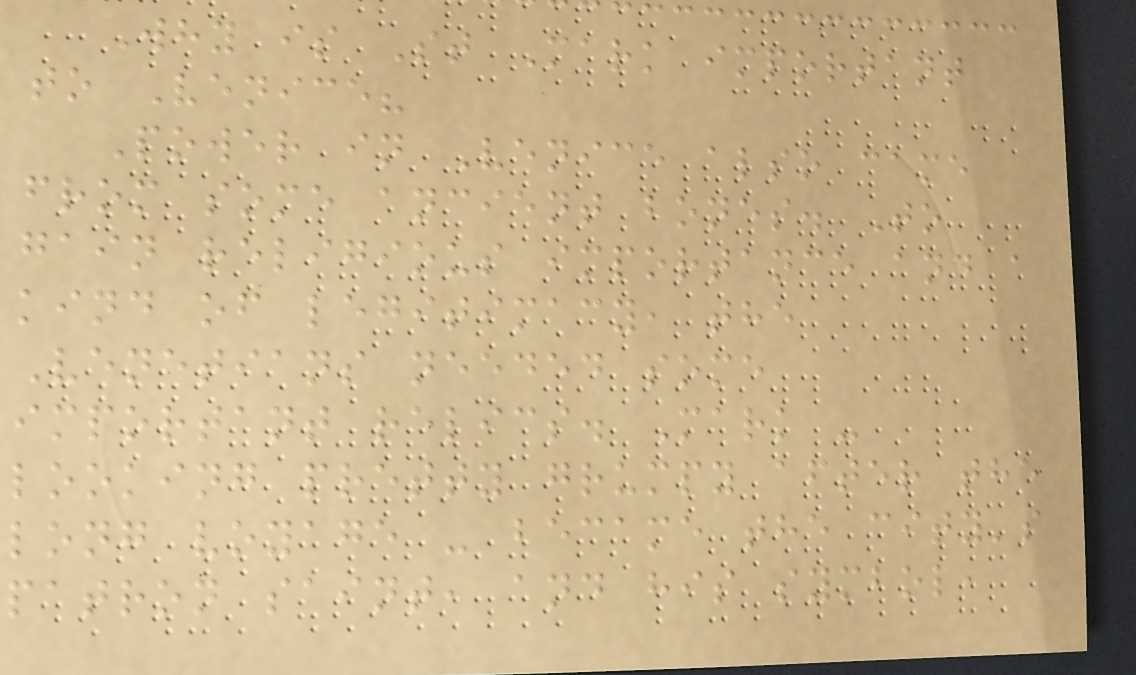Why is St Mark important
to Venice?
Power in Venice also came
from some ancient bones. To
gain religious importance and a
kind of legitimacy, the
Venetians needed some
important relics. Mark -
looking pretty grumpy after the
long voyage - became the city's
patron saint, and his symbol,
